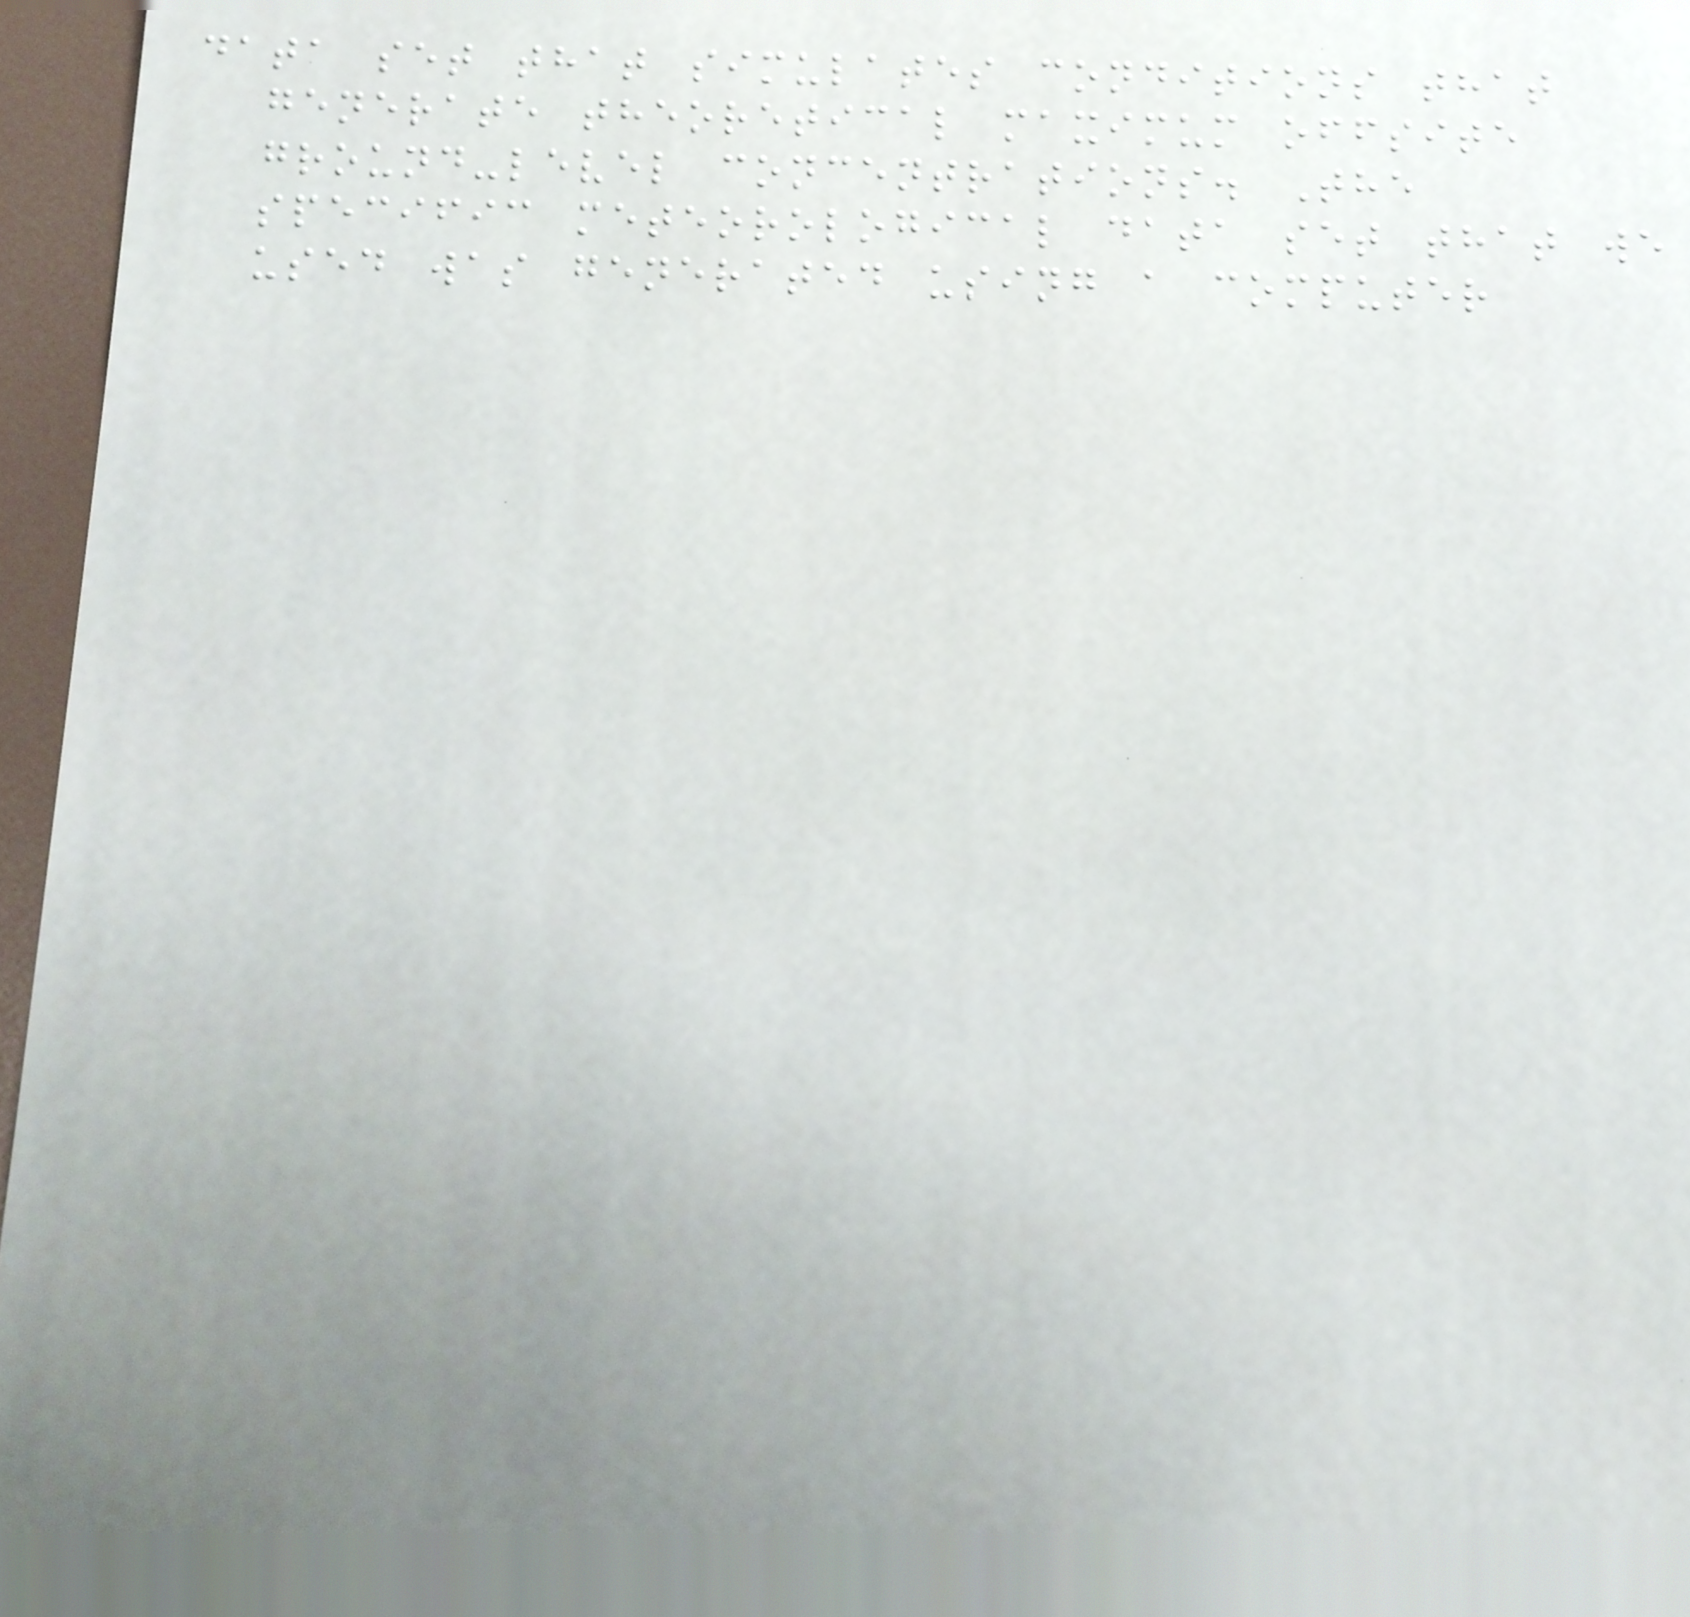data set that simulates conditions that
generate theoretical maximum offsite
ground-level concentrations. The
specific meteorological data set that we
used was generated using a computer
